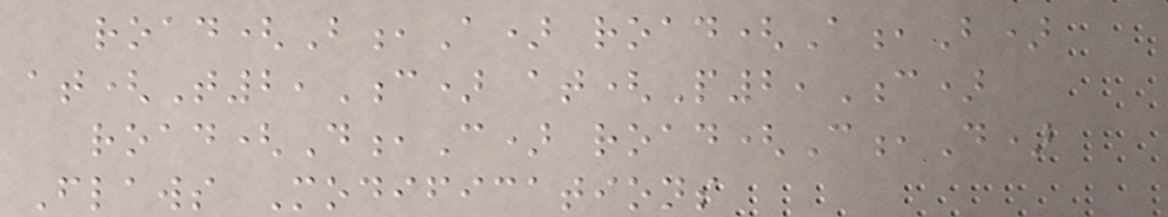road(B,A) road(A,B)
at(T2,C) at(P2,C)
road(D,C) road(C,D)
Flaws Modifications
